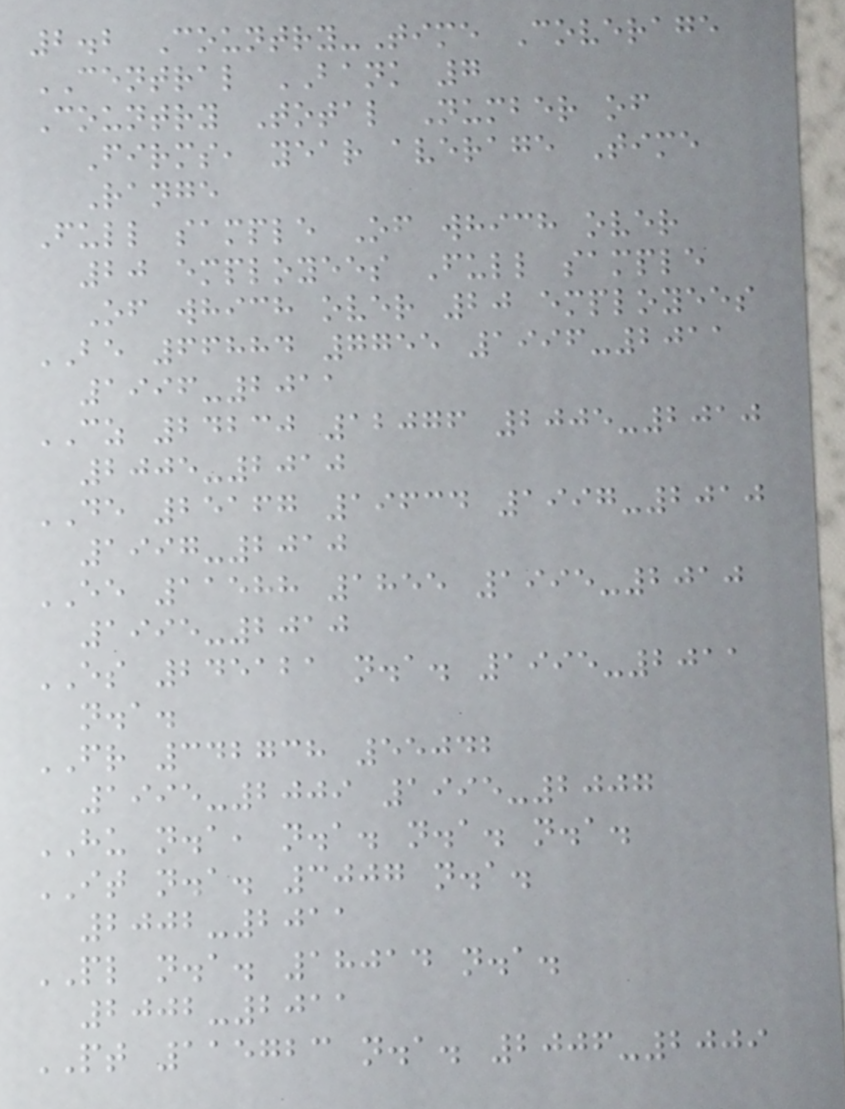2.2 Country-Time Coverage
CENTRAL BANK 7
Country Total Number of
Firms, year average Time
Range
Full sample Of which over
20 employees Full sample
Of which over 20 employees
BE 66884 7755 1996-2011
1996-2011
CZ 24230 12076 2005-2010
2005-2010
DE 25167 19634 1997-2010
1997-2010
EE 11588 1855 1995-2010
1995-2010
ES 245121 n.a. 1995-2011
n.a.
FR 342738 55042
1995-2009 1995-2007
HU n.a, n.a. n.a. n.a.
IT n.a. 3007 n.a.
2002-2011
PL n.a. 18014 n.a.
2002-2011
PT 115723 n.a. 2006-2009
